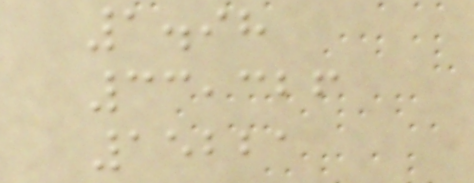1.98
33,326
15221
